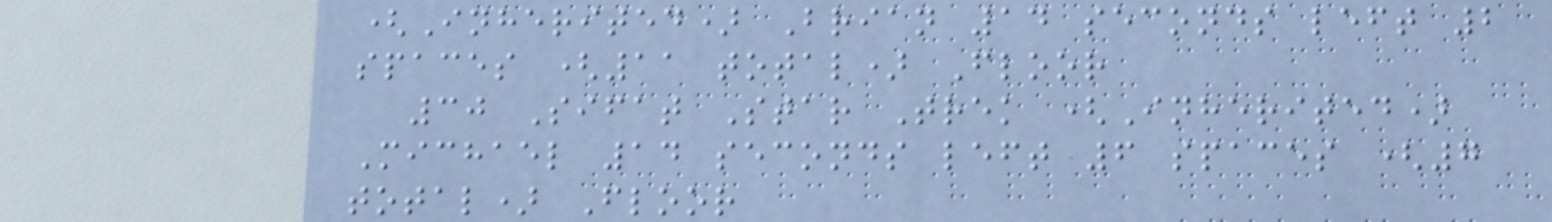(Inherited) Brian 14 seconds left 2
spaces (11 total) Floor
30 Sifat Star Trek (Inherited)
Michael 14 seconds left 6 spaces (7
total) Floor
